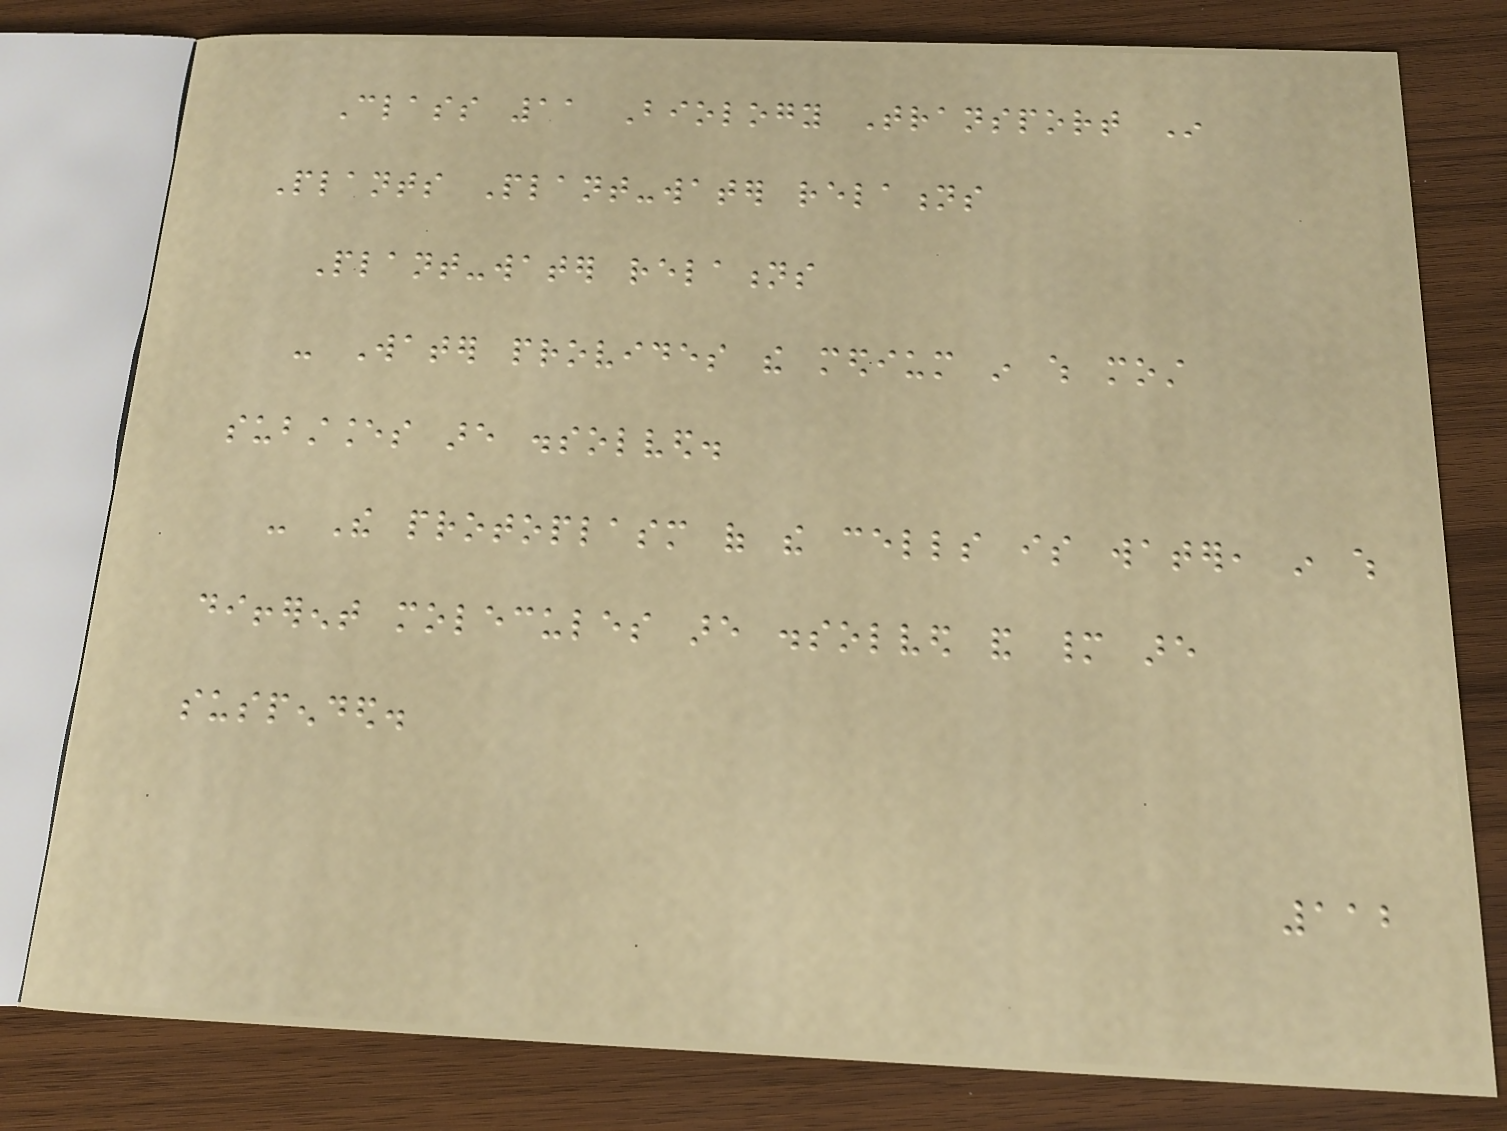Class 11 Biology Transport In
Plants Plant-water relations
Plant-water relations
- Water provides the medium in which most
substances are dissolved.
- The protoplasm of the cells is water, in which
different molecules are dissolved and many are
suspended.
112
